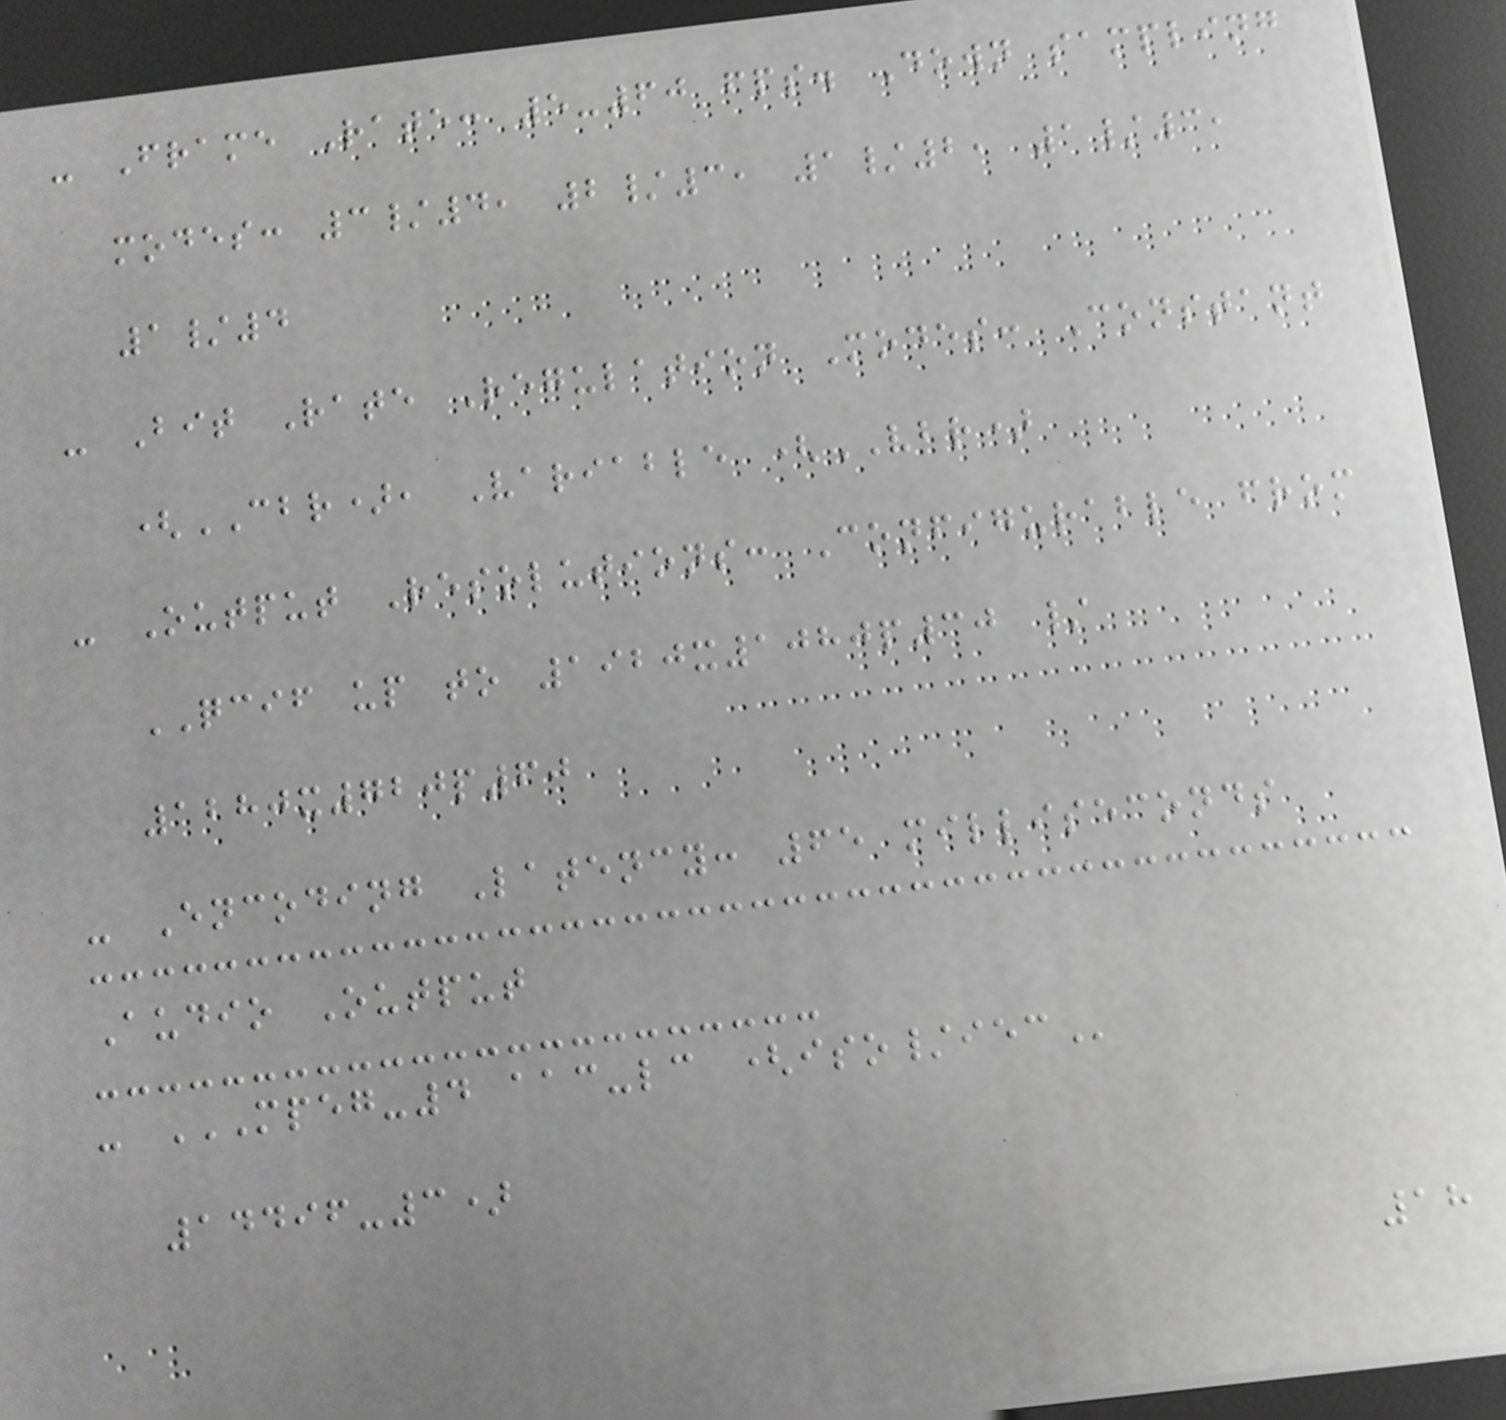- Frame Rate: 5-60 fps. Down sampling
modes: 3/4, 2/3, 1/2, 1/3,
1/4
- Bit Rate Regulation Modes: Constant
(CBR), Variable (VBR)
- Output Resolutions: Configurable from
QCIF up to 1920x1080p30 /
1280x720p60
- Encoding Latency: 65 milliseconds
Audio Output
- MPEG-4 AAC-LC (ISO/IEC
14496-3)
18
